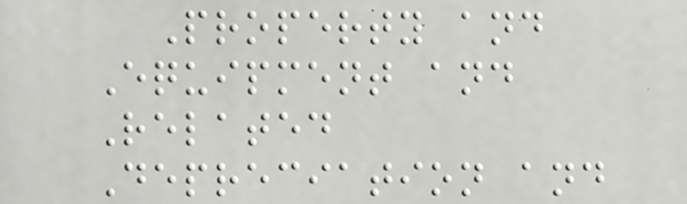Property and
Equipment and
Related
Depreciation and
